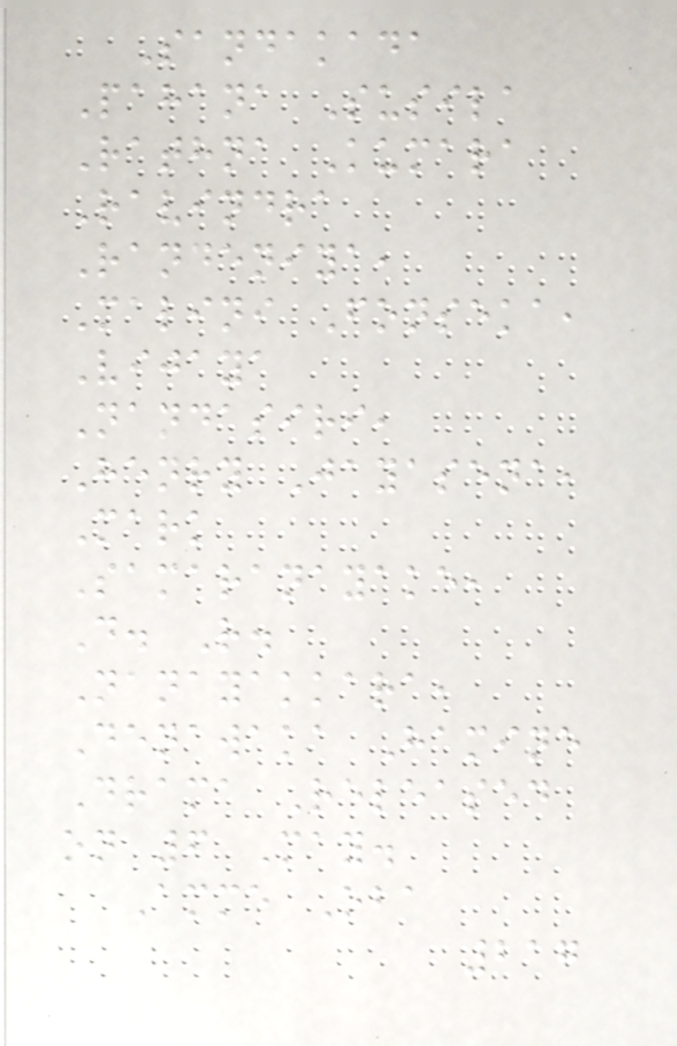Sandakada
Pahana Susila
Rathna Kumara
Ravindra
Randeniya,
Malini Fonseka,
Vijaya
Nandasiri,
Henry Jayasena,
Mark
Samaranayake,
D. R.
Nanayakkara,
Denawaka Hamine
Drama Released
on 6 May.
Amme Oba
217
